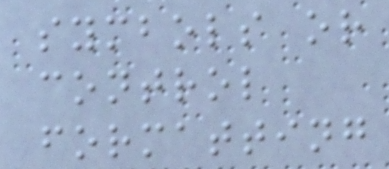symbols or
control
formatting
